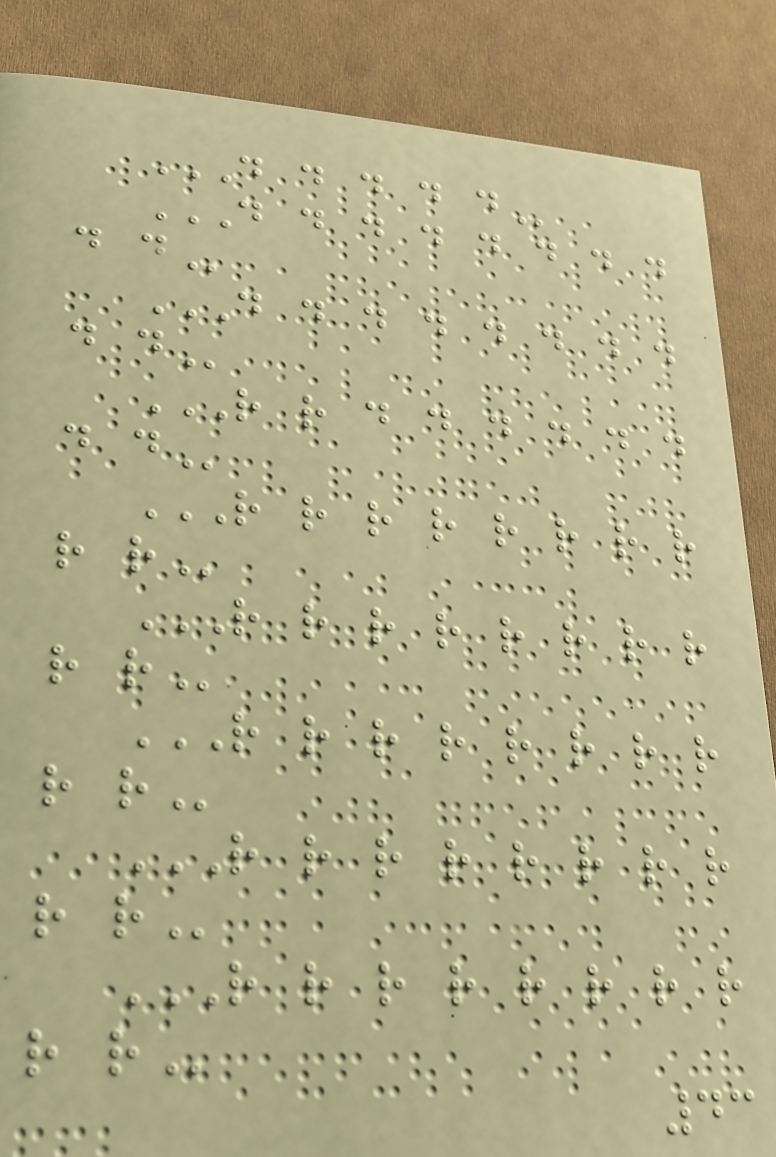D D D D D
D D D D D D D D
D D
D D D D D D D D
D D
R R D D D D D D
D D
R R R R R R R R
R R
R R R R R R R R
R R
R R R R R R R R
R R
R R R R R R R R
R R
R R R R R R R R
R R
43
